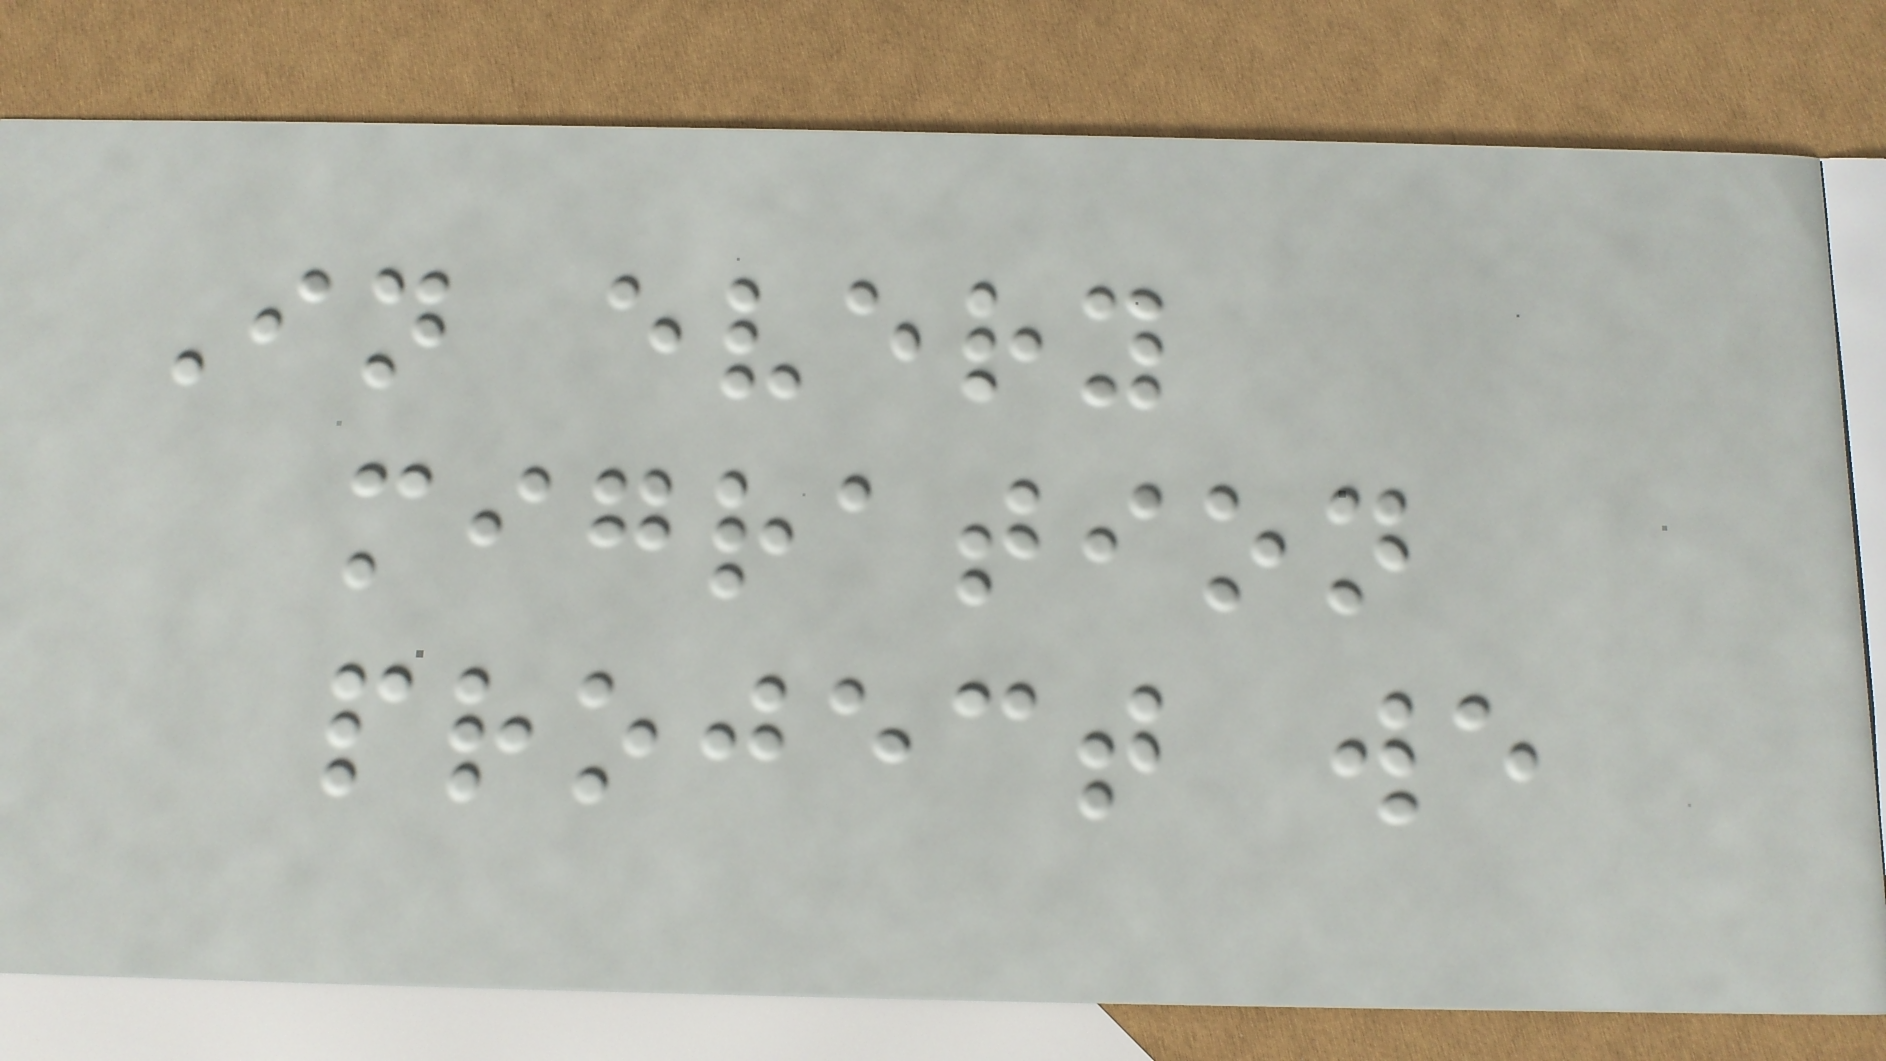In every
migration
project we
